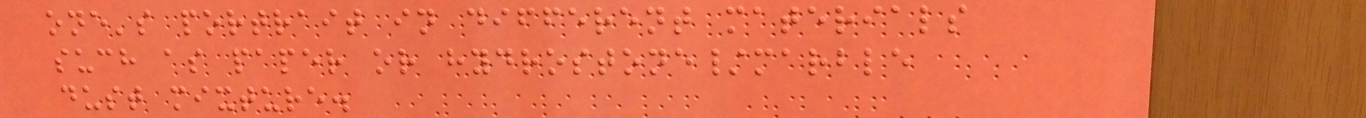one's portrait in different materials
such as paper or hydrostone/marble
dust mixture.
